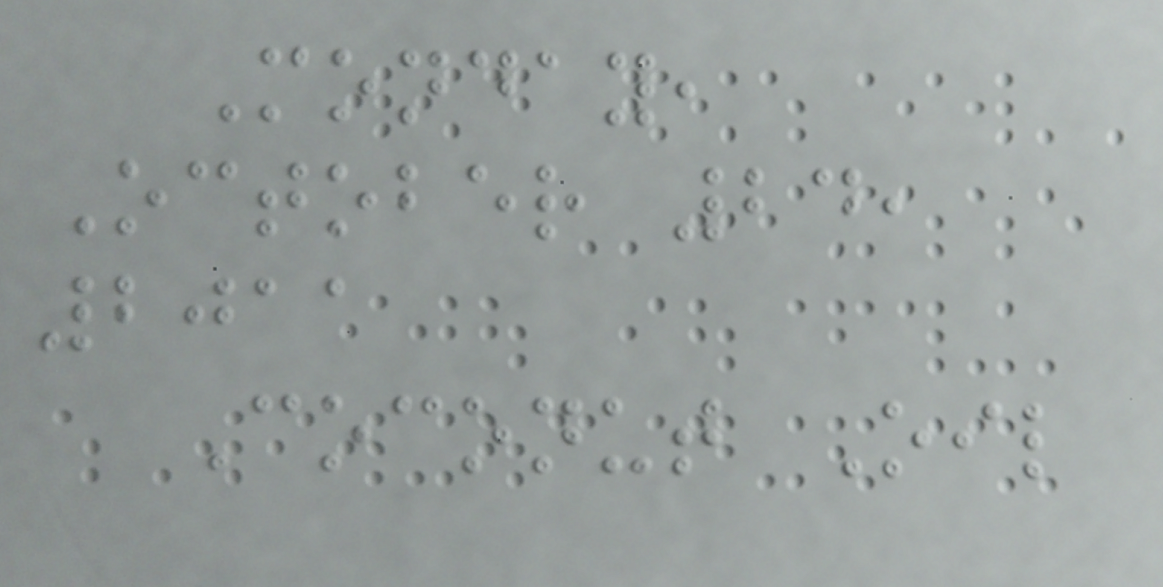Monday,
October 24,
2011
Coconut Oil
